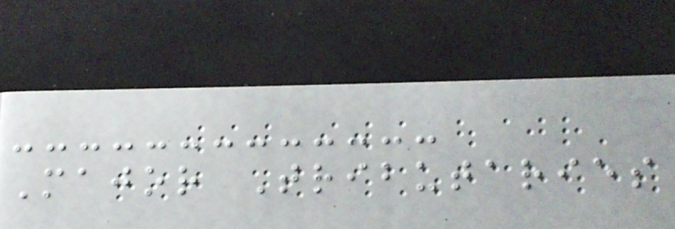Major Tributaries
